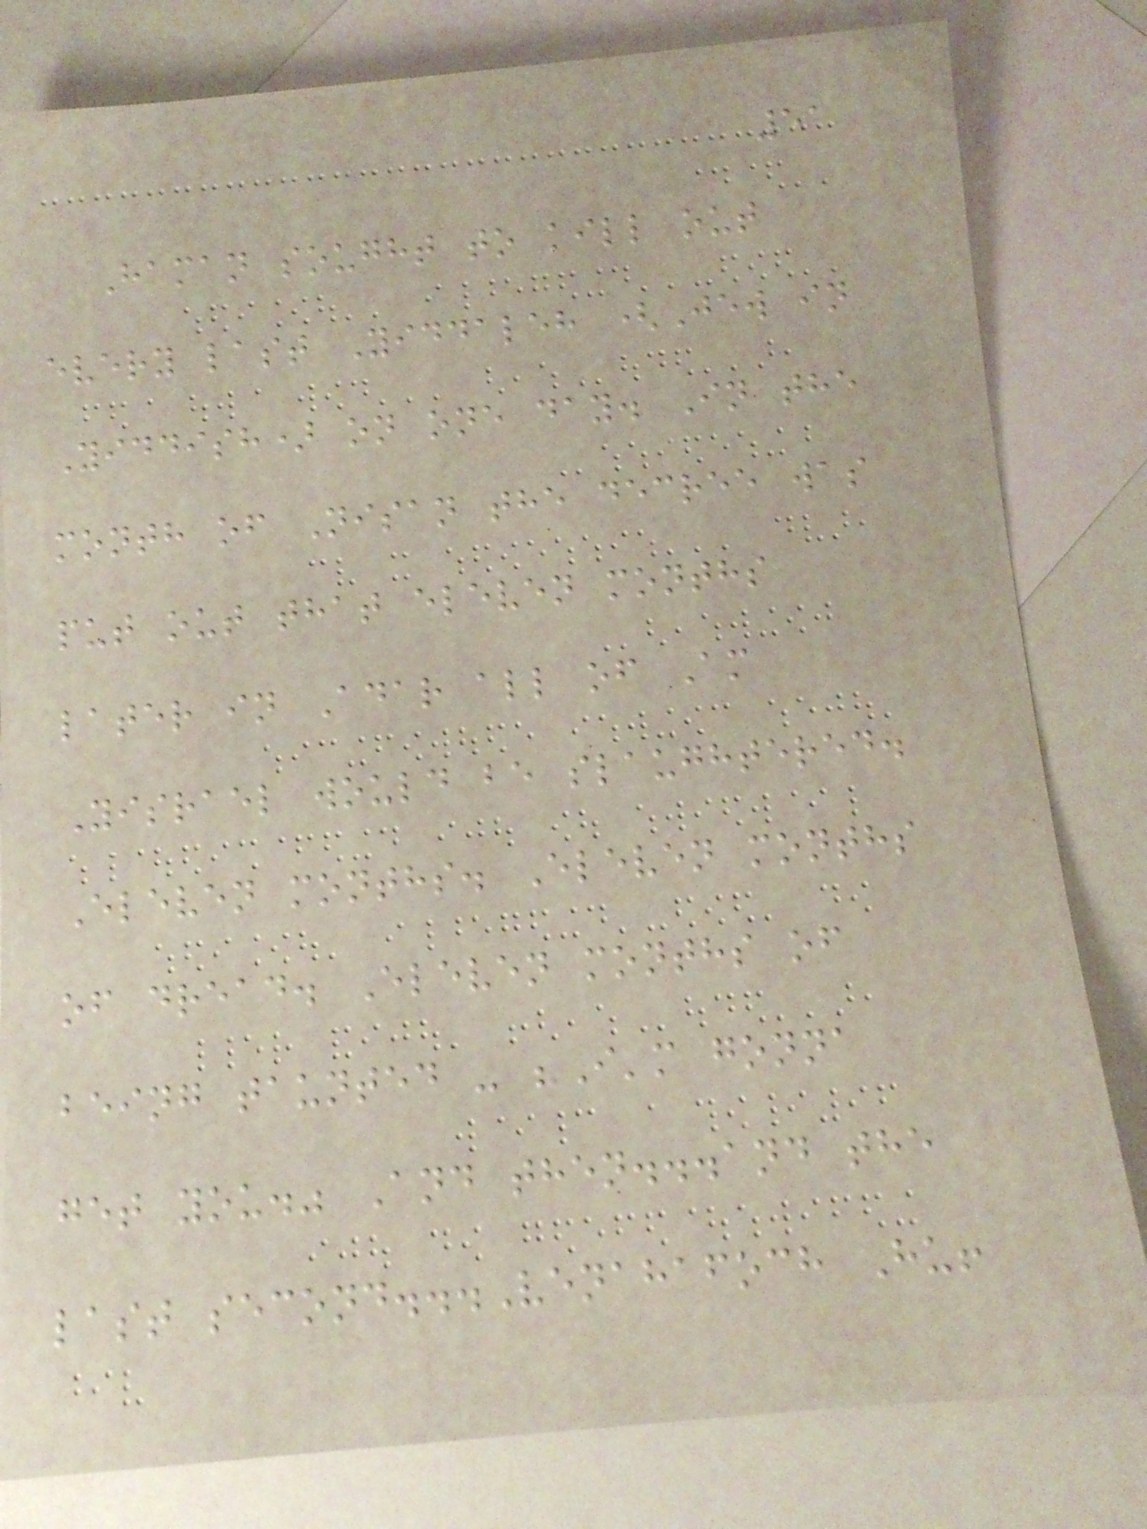51
Haman sought to kill out
every last Yiddaleh (Jew in
Yiddish) on one day. In the
month of Nisan the decree was
put out that eleven months
later in Adar all of Am
Yisrael would be slaughtered.
Eleven months. Eleven months
of dread. Eleven months of
being taunted - "I'm gonna
get you." And then...and the
last second...Venahafoch Hu!
